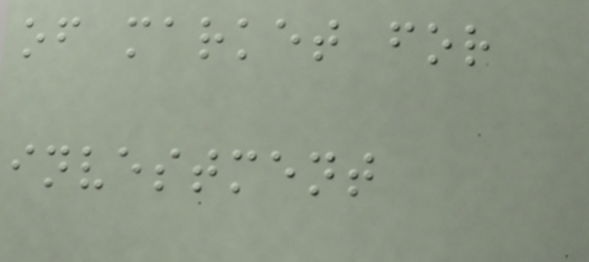of market for
investment
